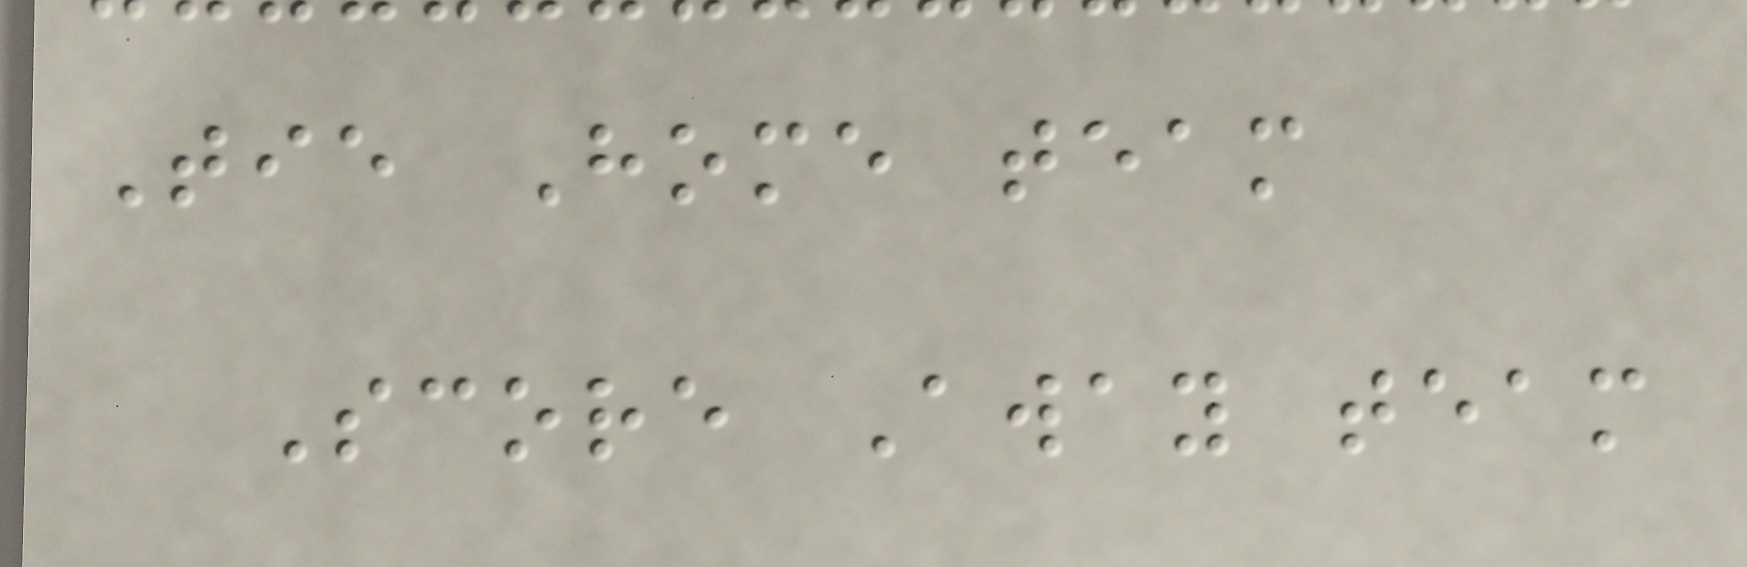Tie Home team
Score Away team
